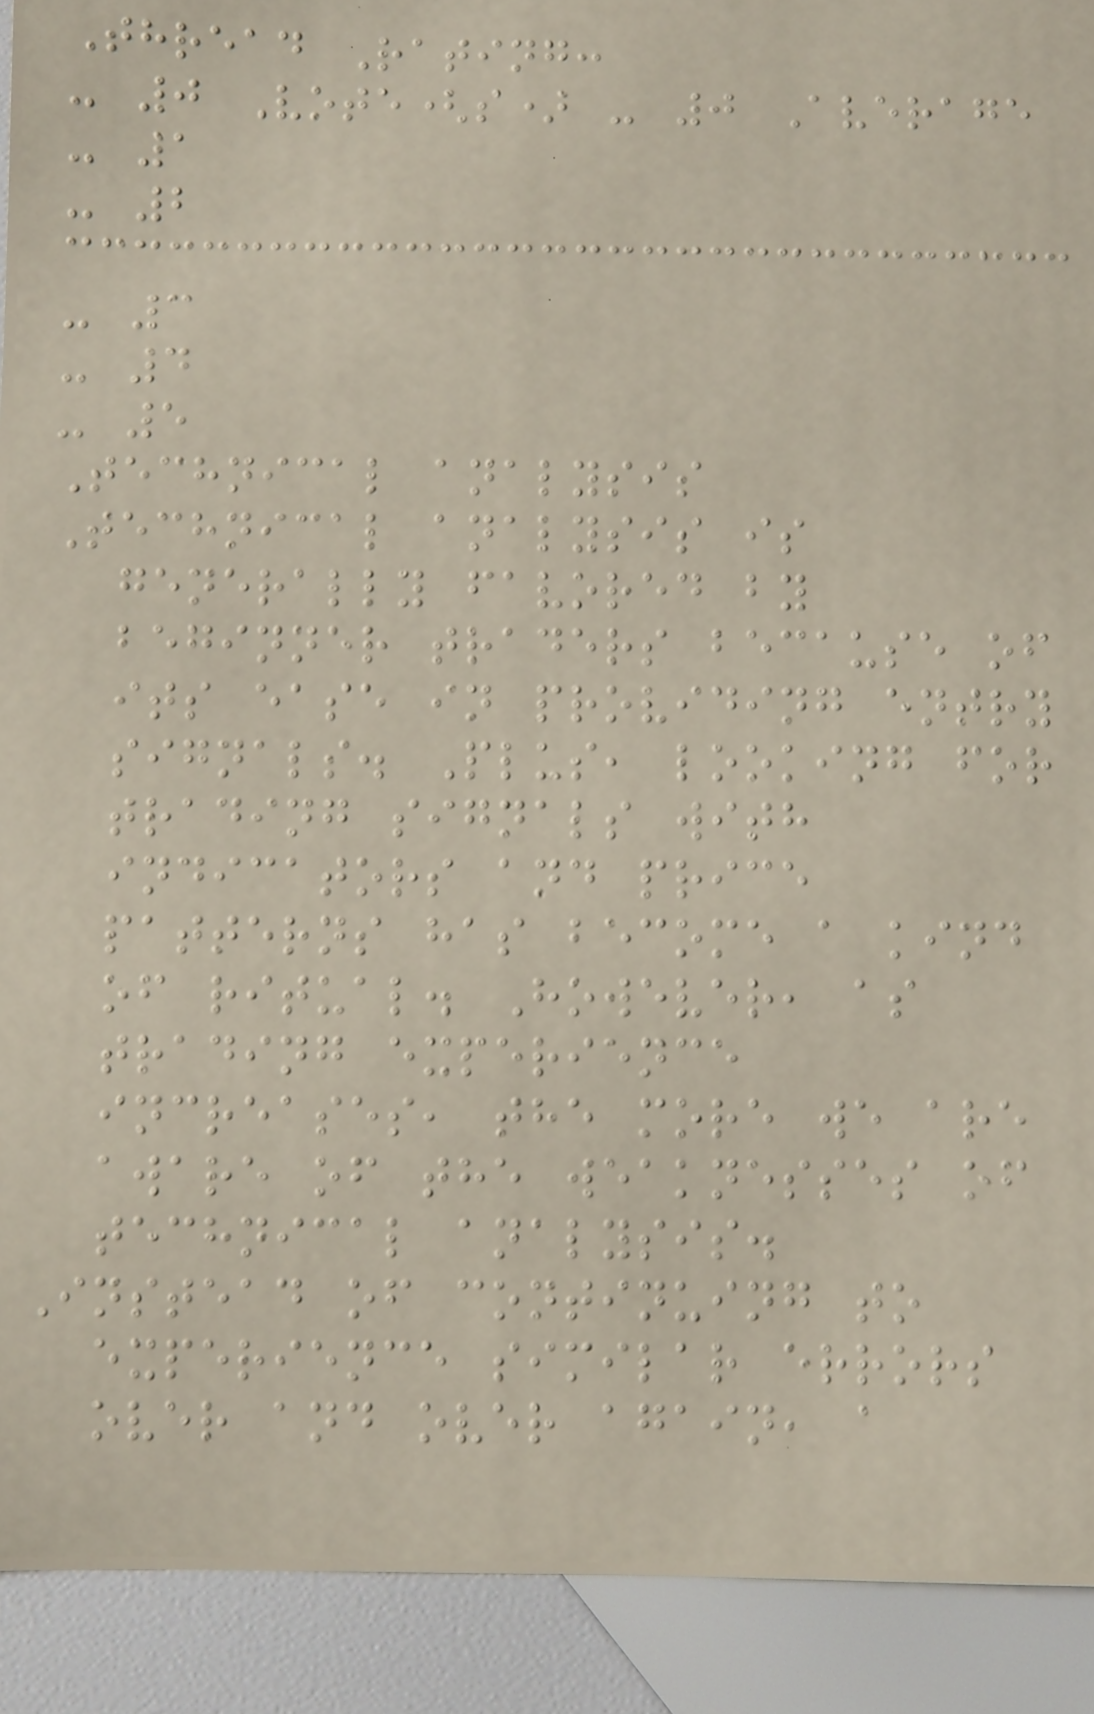Thread Rating:
- 0 Vote(s) - 0 Average
- 1
- 2
- 3
- 4
- 5
Technical analysis
Technical analysis is
generally favored by
beginner traders because of
its ease in providing entry
signals. Plus, looking for
trading signals with
indicators and price
patterns has become a kind
of ritual. However, as
trading experience
increases, the more we are
aware of the weaknesses of
technical analysis.
Instead of continuing to
experience similar errors
over and over again, a
